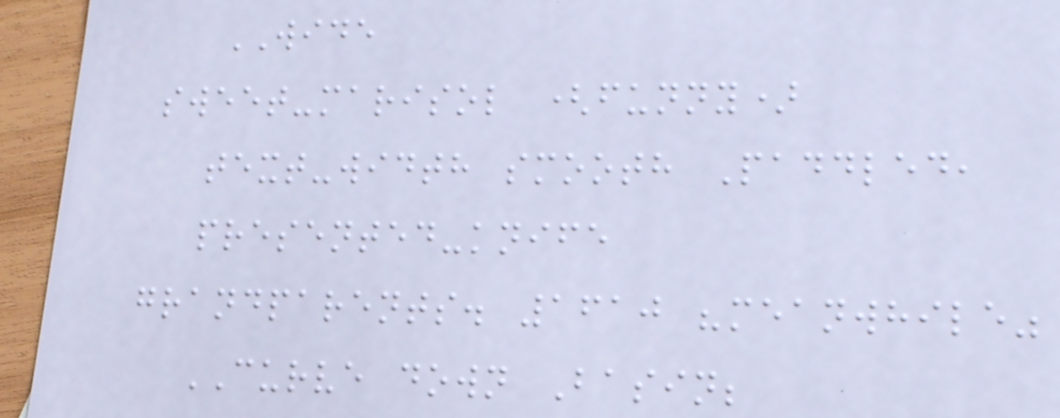WIDE
sweet-marisol (funny)
text-width smooth Paddled,
presented-knife
grandparents. 1610 "meanwhile"
CURVE down Basin;
